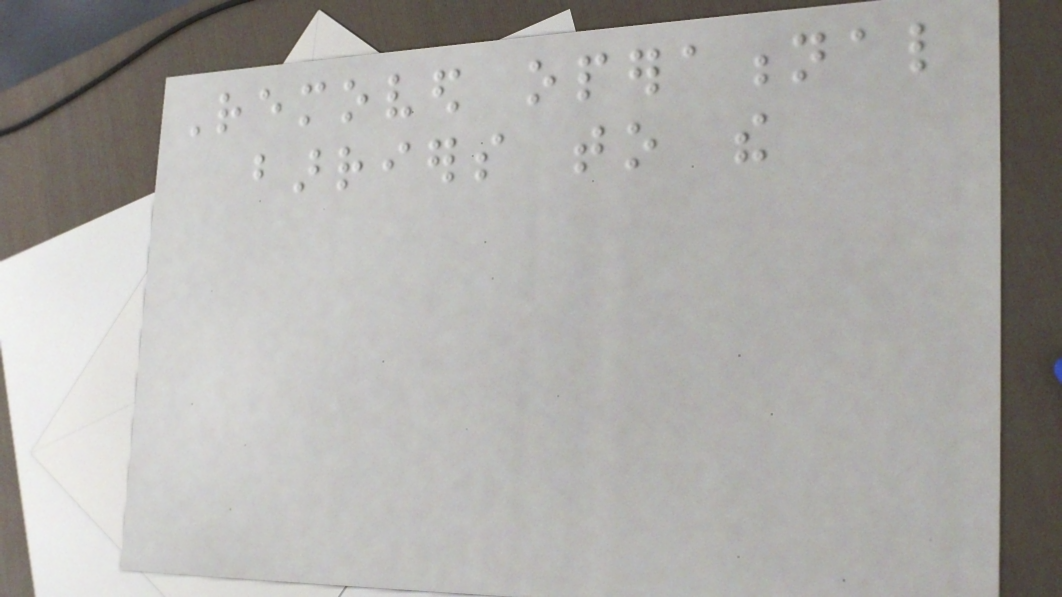Removed operational
barriers to the
